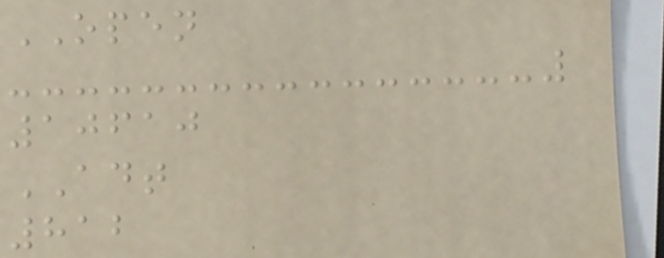OPEN
10610
ADT
812
